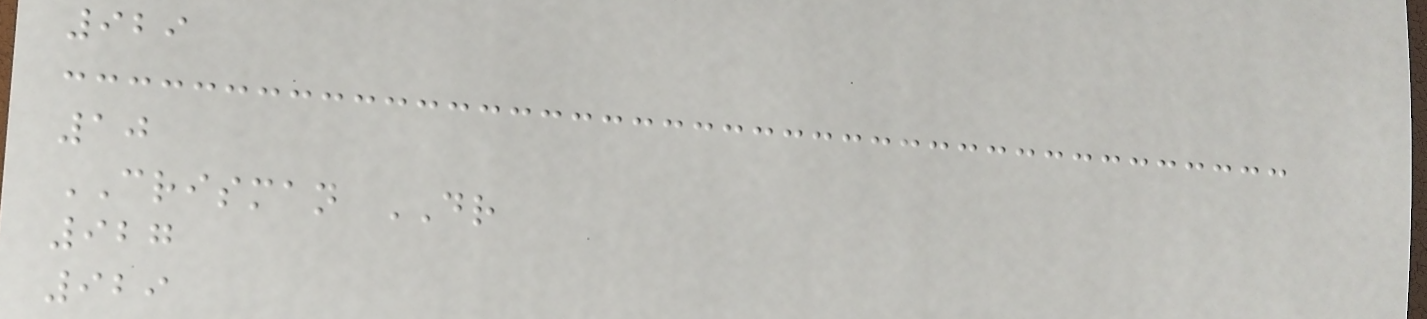929
10
CRISMAN DR
927
929
